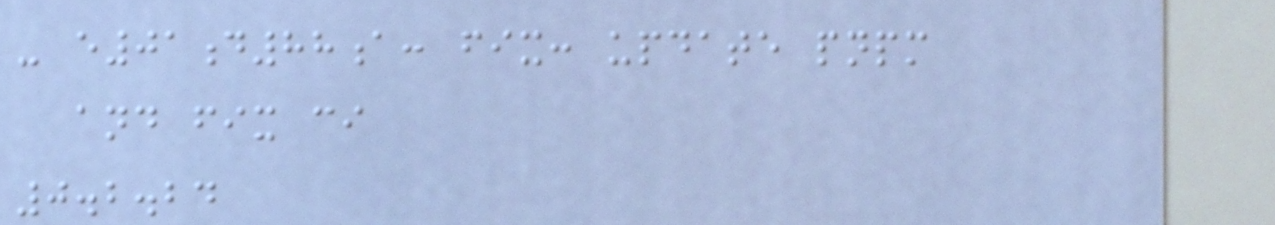- e01d88a: fix: update pnpm
and fix ci
0.2.24
